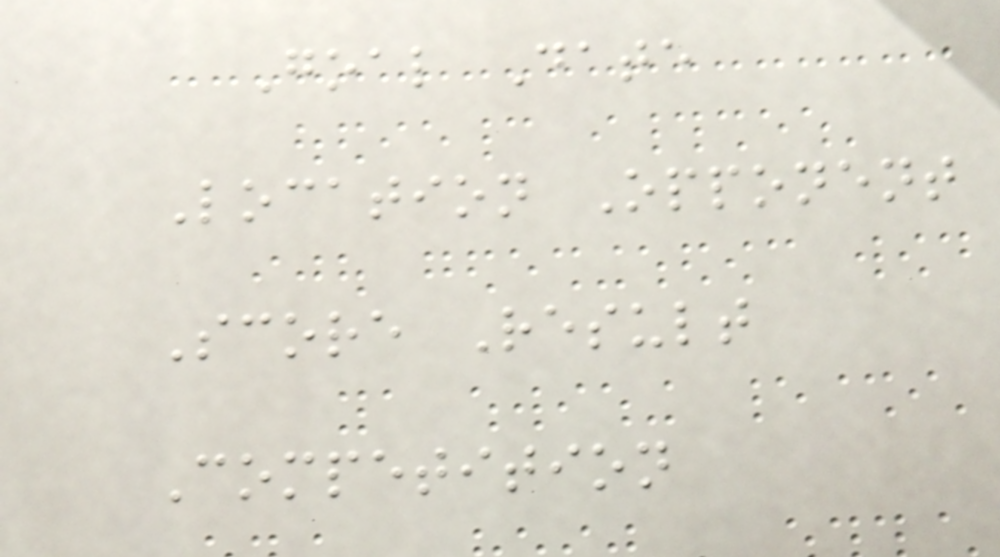Goal Date
Location Opponent
Score Result
Competition
